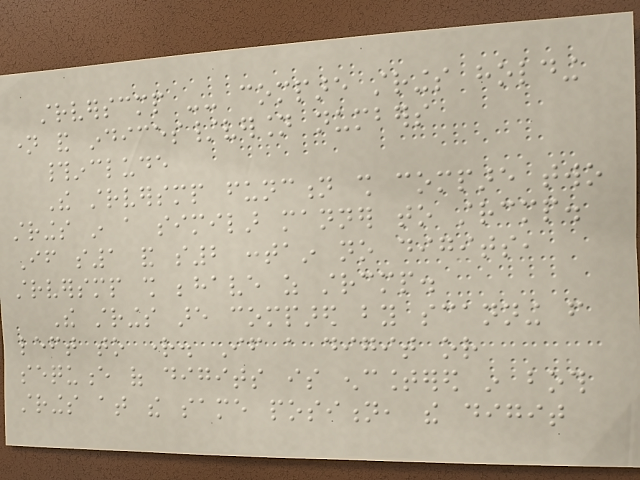strverscmp -- compare strings holding
name and indices/version numbers
#include
The strversmp function shall compare two
strings in a similar manner to strcmp.
If s1 and s2 contain no digits,
strversmp shall behave as strcmp.
The strings are compared by scanning from
left to right. If a digit or
sequence of digits is encountered in both
strings at the same position, the digit
